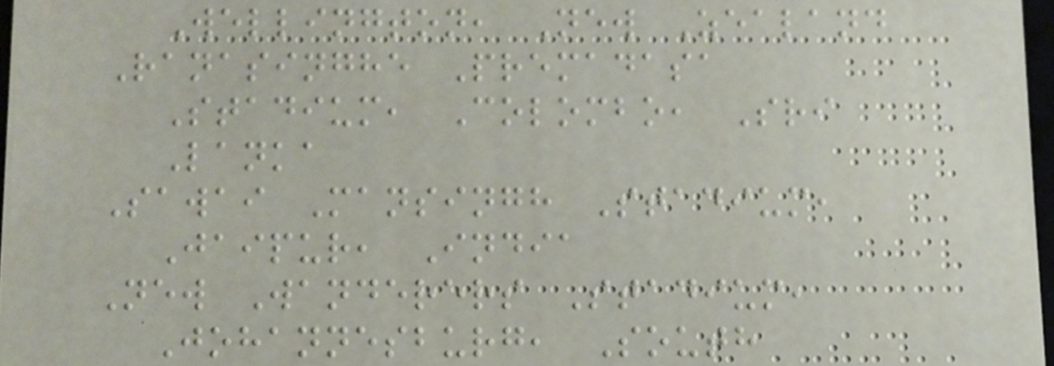Wellington, New Zealand
Ranasinghe Premadasa
Stadium, Colombo, Sri
Lanka
Sawai Mansingh Stadium,
Jaipur, India
New Wanderers Stadium,
Johannesburg, South
